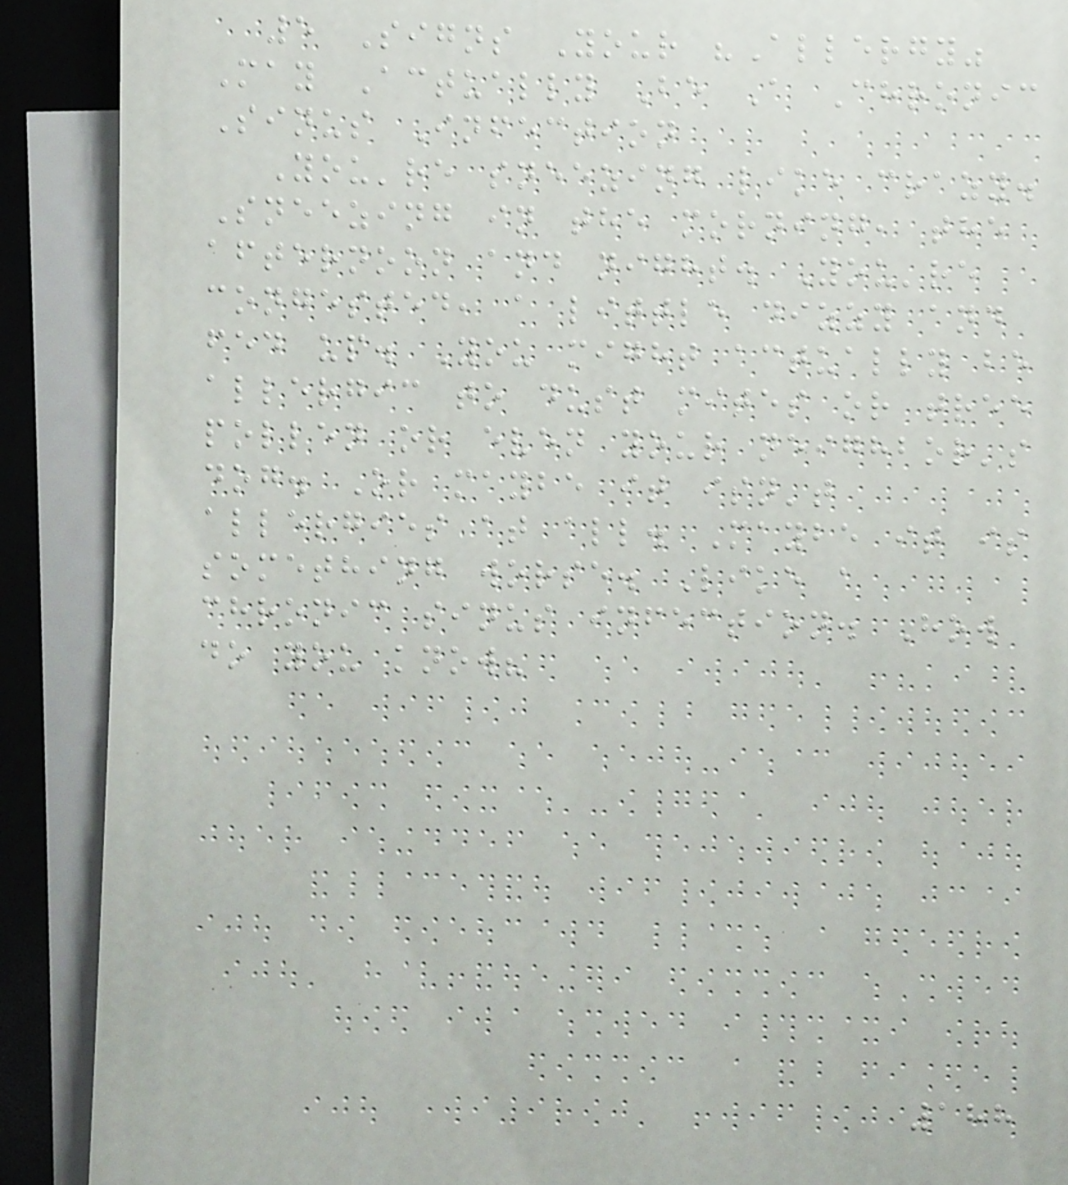5 Signs Your "Allergy"
May Actually Be A Chronic
Sinus Infection
You're sneezing like crazy.
Sneezing in the morning, the
afternoon and night. You're
congested, a little dizzy and
fed up. You might actually be
allergic to dust mites or tree
pollen or even your neighbor's
dog. Or maybe it isn't
allergies at all. Maybe it is
something worse. Like a
chronic sinus infection. How
do you know?
188
